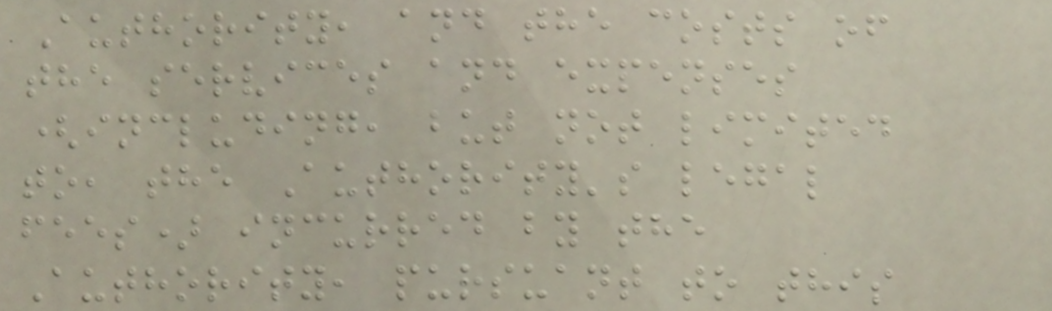Authority, and the costs of
the services and expenses
(including, but not limited
to, the Authority's legal
fees) incurred by the
Authority, pursuant to this
